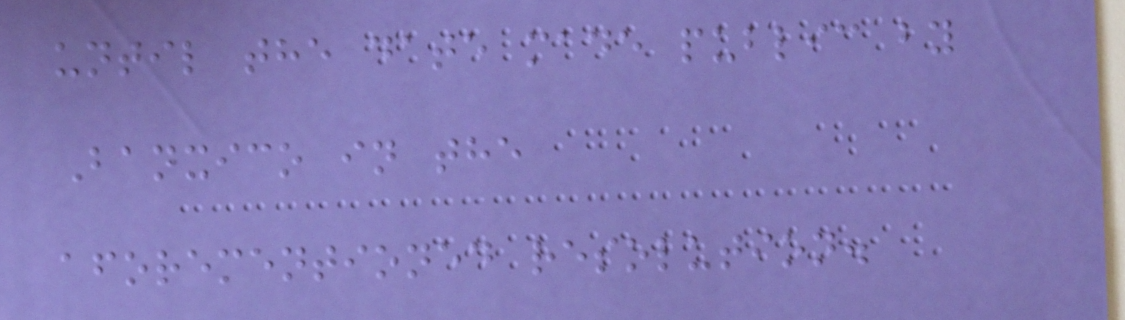until the date made public by
Banxico in the
aforementioned resolution.
